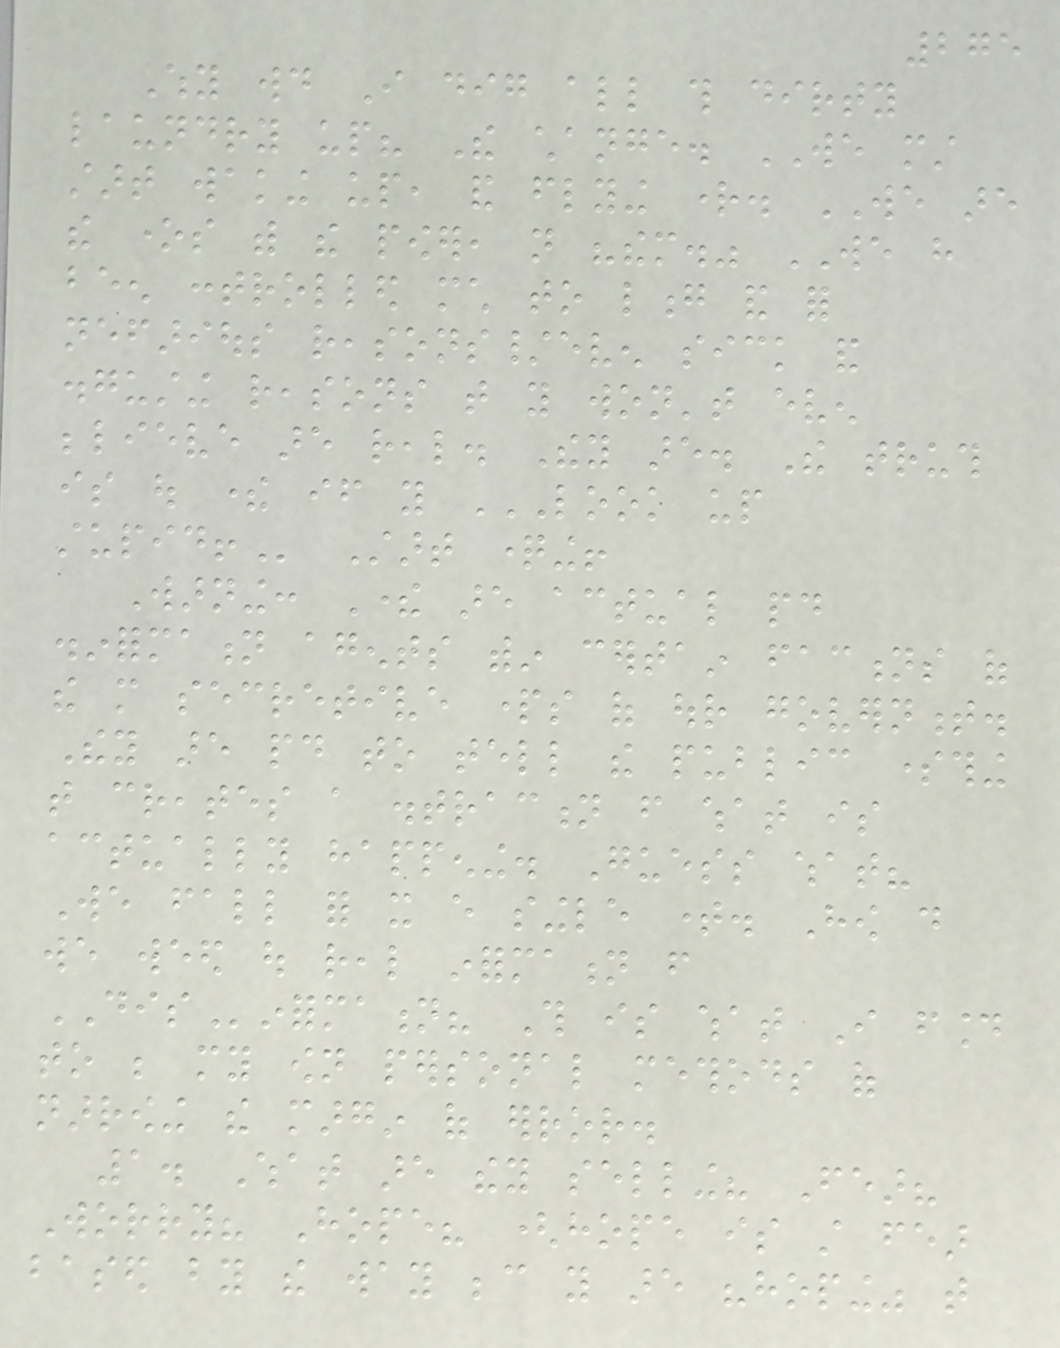275
Why would I dig all this dirty
laundry up? The change. WE must
start waking up, and flying right. WE are
the ones with the power, not "them." WE have
been controlled much to long and for
nefarious reasons/even sick and
disgusting reasons that you won't even
believe are real. They are. The truth
is out there if you LOOK UP
STUPID! Start questioning!
Warning: There are actual paid
disinformation agents within certain factions of
the more secretive parts of our government.
They are paid to tell the public something
that creates a distraction from what is
actually happening. Guess what?
We fall for it every single time. How do
we weed out real information from
DISinformation? This is what I found
to be my own personal methods of
narrowing the margin of error.
1. What are they selling? Fear?
Worry? Hope? (hope is still fear
based by the way because you are "hoping" that
